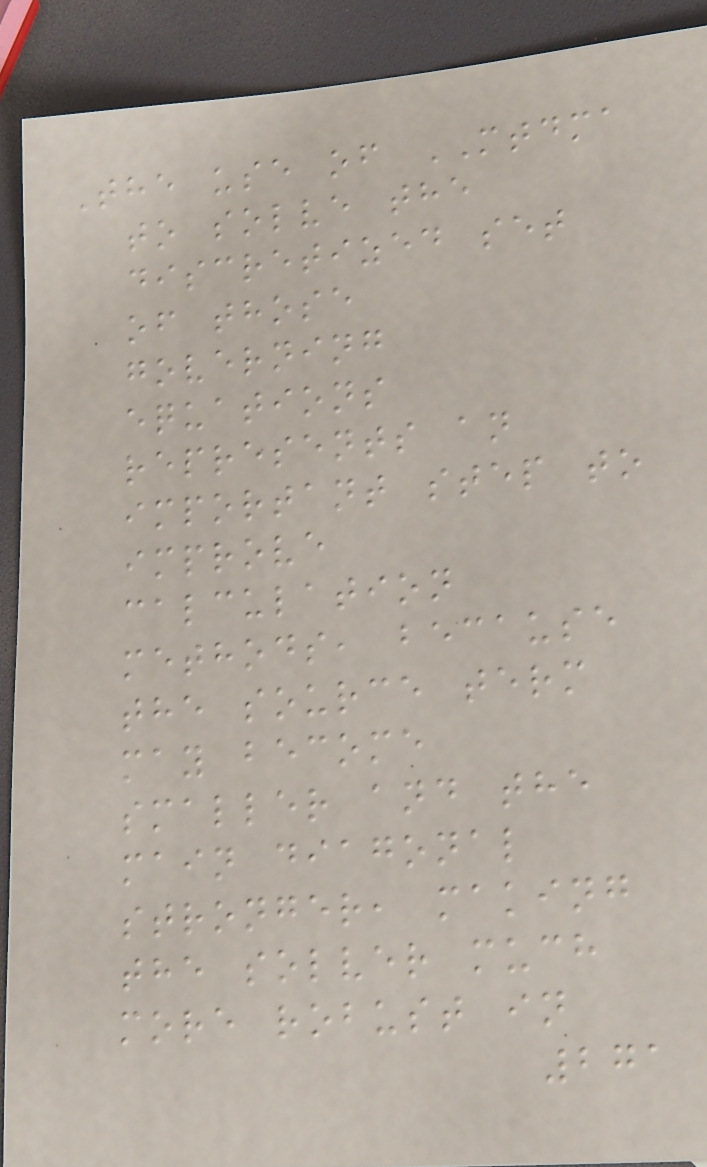The use of MTDMA
to solve the
discretized set
of those
governing
equations
represents an
important step to
improve
calculation
methods, because
the source term
may become
smaller and the
main diagonal
stronger, making
the solver much
more robust in
271
